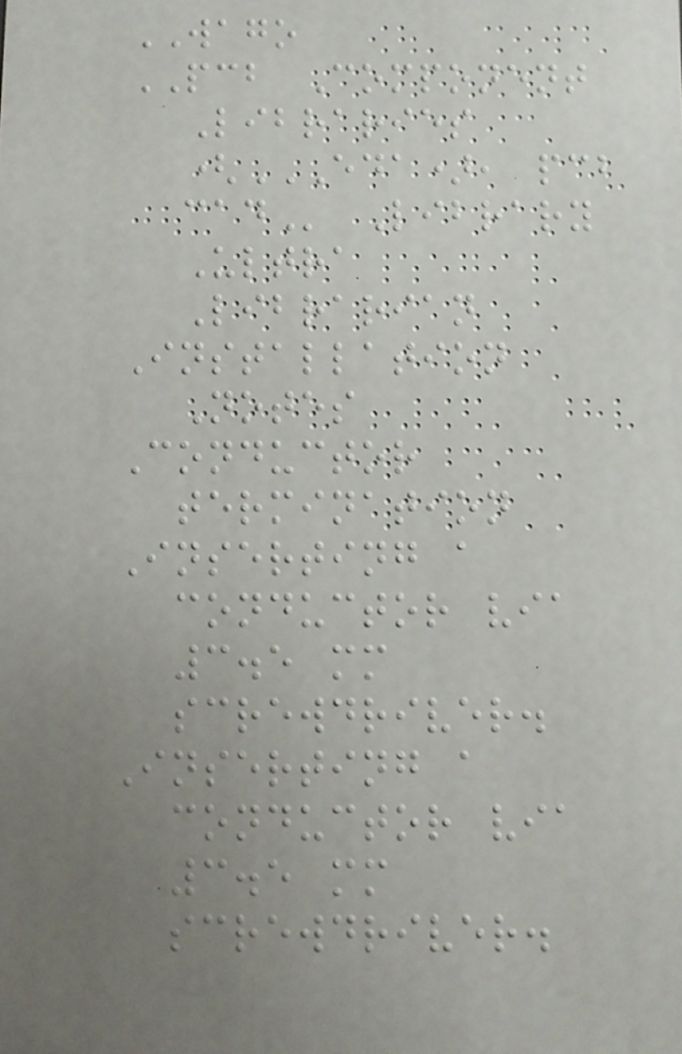WAGO
PCB Component
Libraries
(EDA), PCB
CAD Library
Ultra
Librarian
Installation
Notes
Conductor
termination
Inserting a
conductor via
3.5 mm
screwdriver.
Inserting a
conductor via
3.5 mm
screwdriver.
